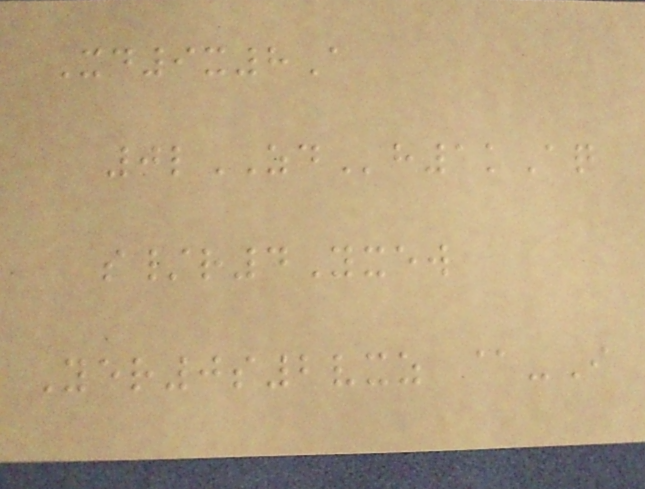Xd9x8A
0lZDh1kAq
s/r4Yxew
Yer0s2vxz @-I
